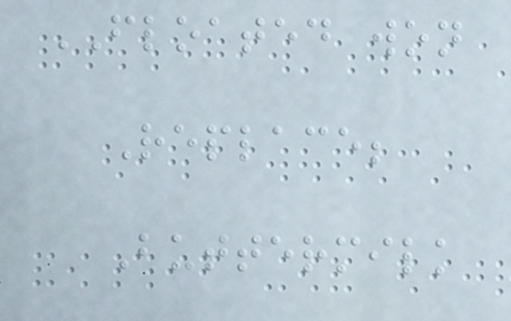FLOATED won
Replace;
Buttermilk
